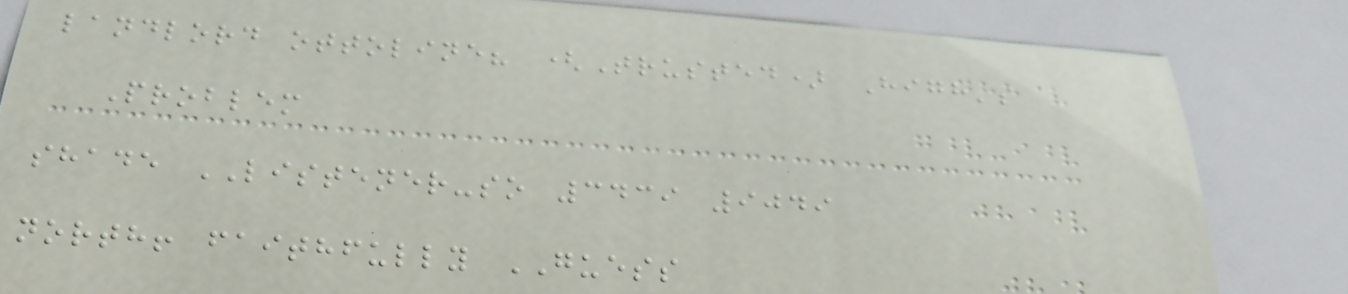landlord ottoline? (Trusted) High's
Problem
shade LISTENER-so 3439 9049
north! faithfully GUESS
